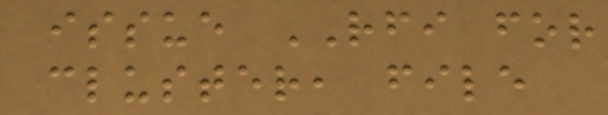issue RFI for
cluster, file
